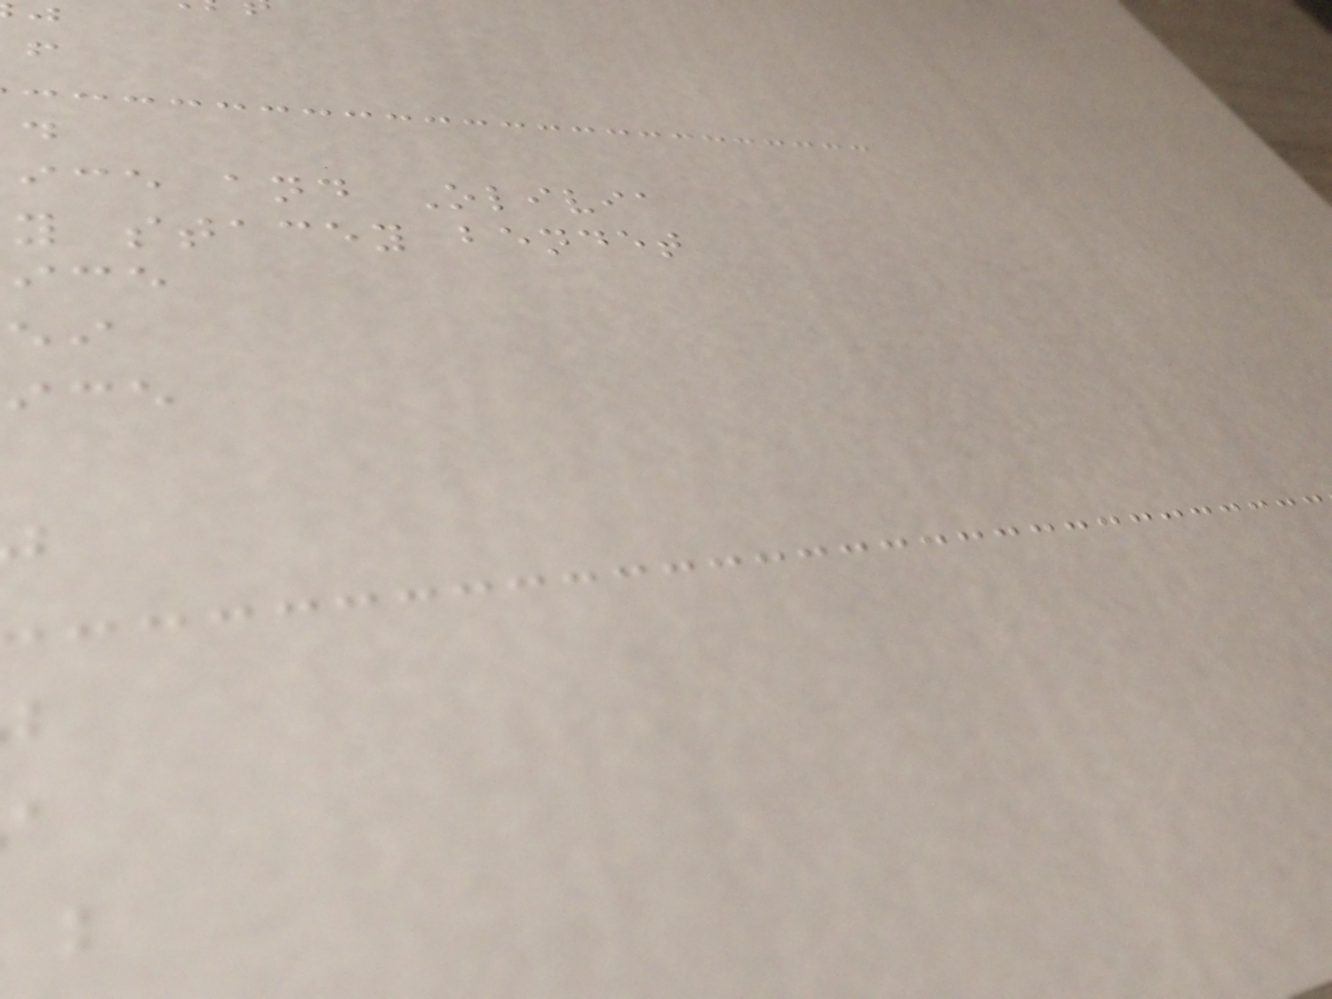ice and Olivia
y stacey bendet
